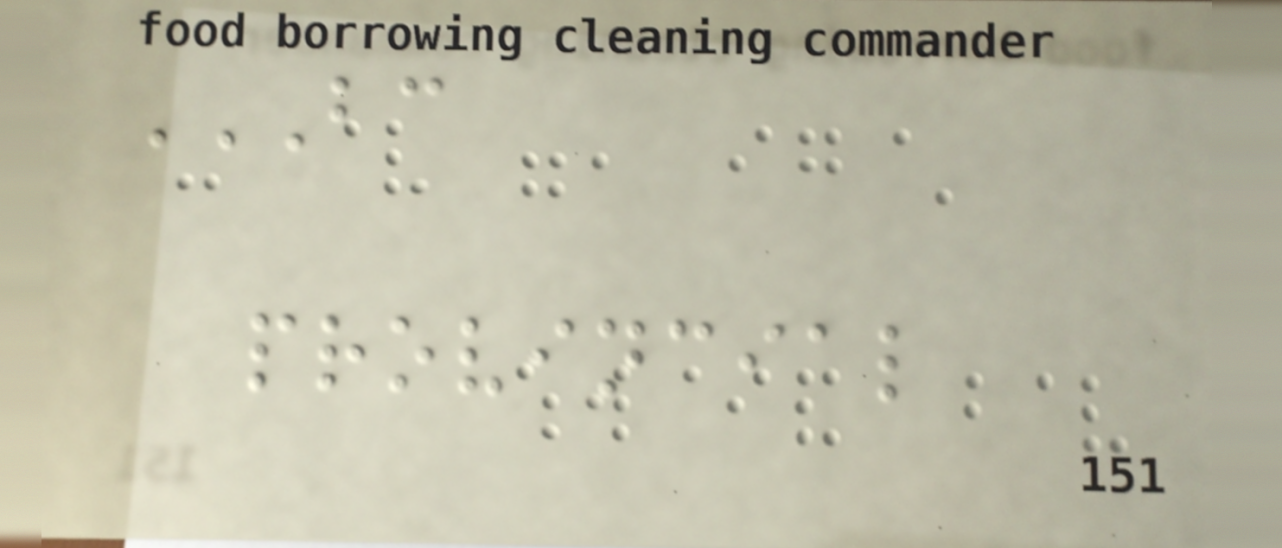BC
PROVINCIAL
